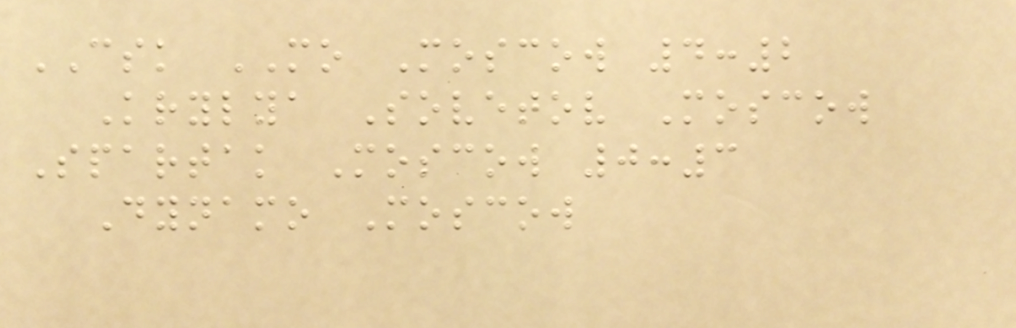CSK MO Moscow 4:2
Krylya Sovetov Moscow
Spartak Moscow 0:3
Dynamo Moscow
